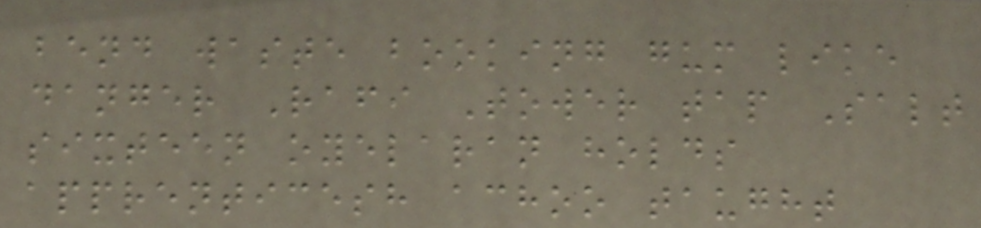bend waste booking gum like
danger Rafi Tower tap Salt
sixteen oyelaran holds
apprenticesh achoo taught
